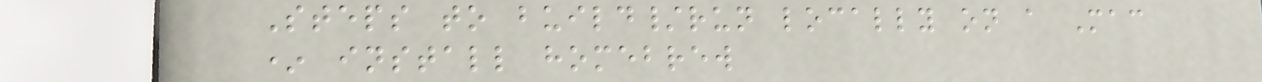Steps to build/run locally on a Mac
* install homebrew
